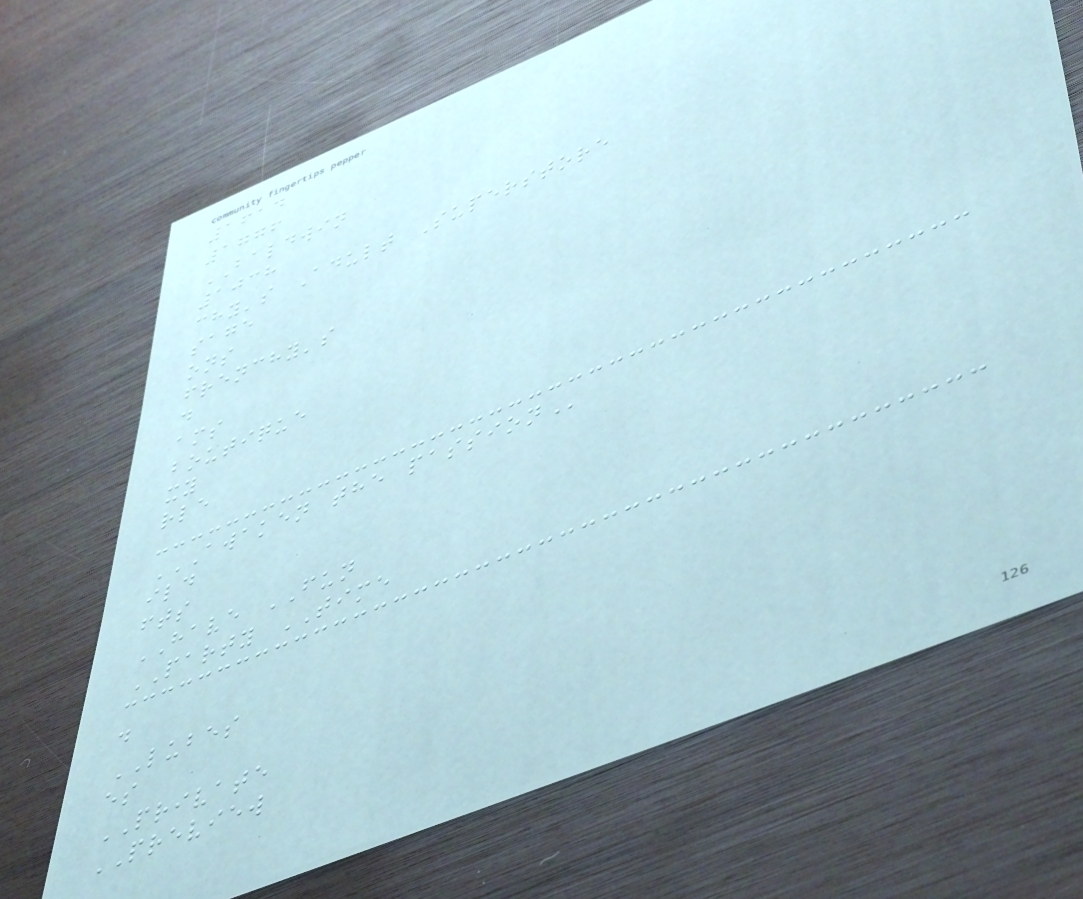1614
1776
BALDWIN
1038
chy's Adult Superstore
sage
ons
frenchy's
d
ams
boutique
xy
rle
AWAKEN THE PASSION
ild
fts
HAVE FUN
PARTY TIME
d
LUBES
es
PRIVATE
PREVIEW
